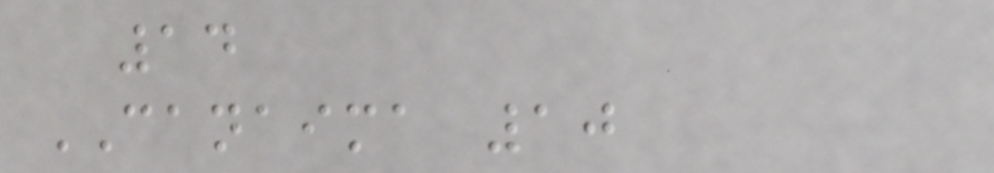14
CANAIMA 10
